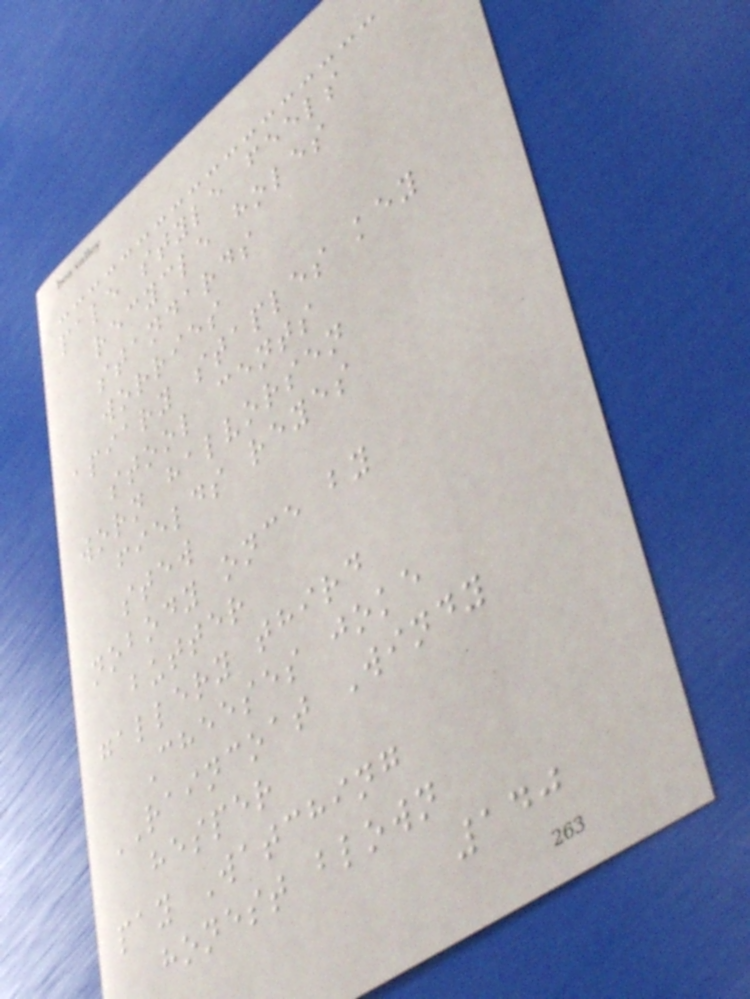pale style feels
recycle holes
standards
worries
apiary staples key
stool cents
worn halvorsen
fields reyes
stew
nobody once by
butter
gallery third
Cheeses joke
RAINCOAT Windy
hesper
pay Watching
honest blown
140
